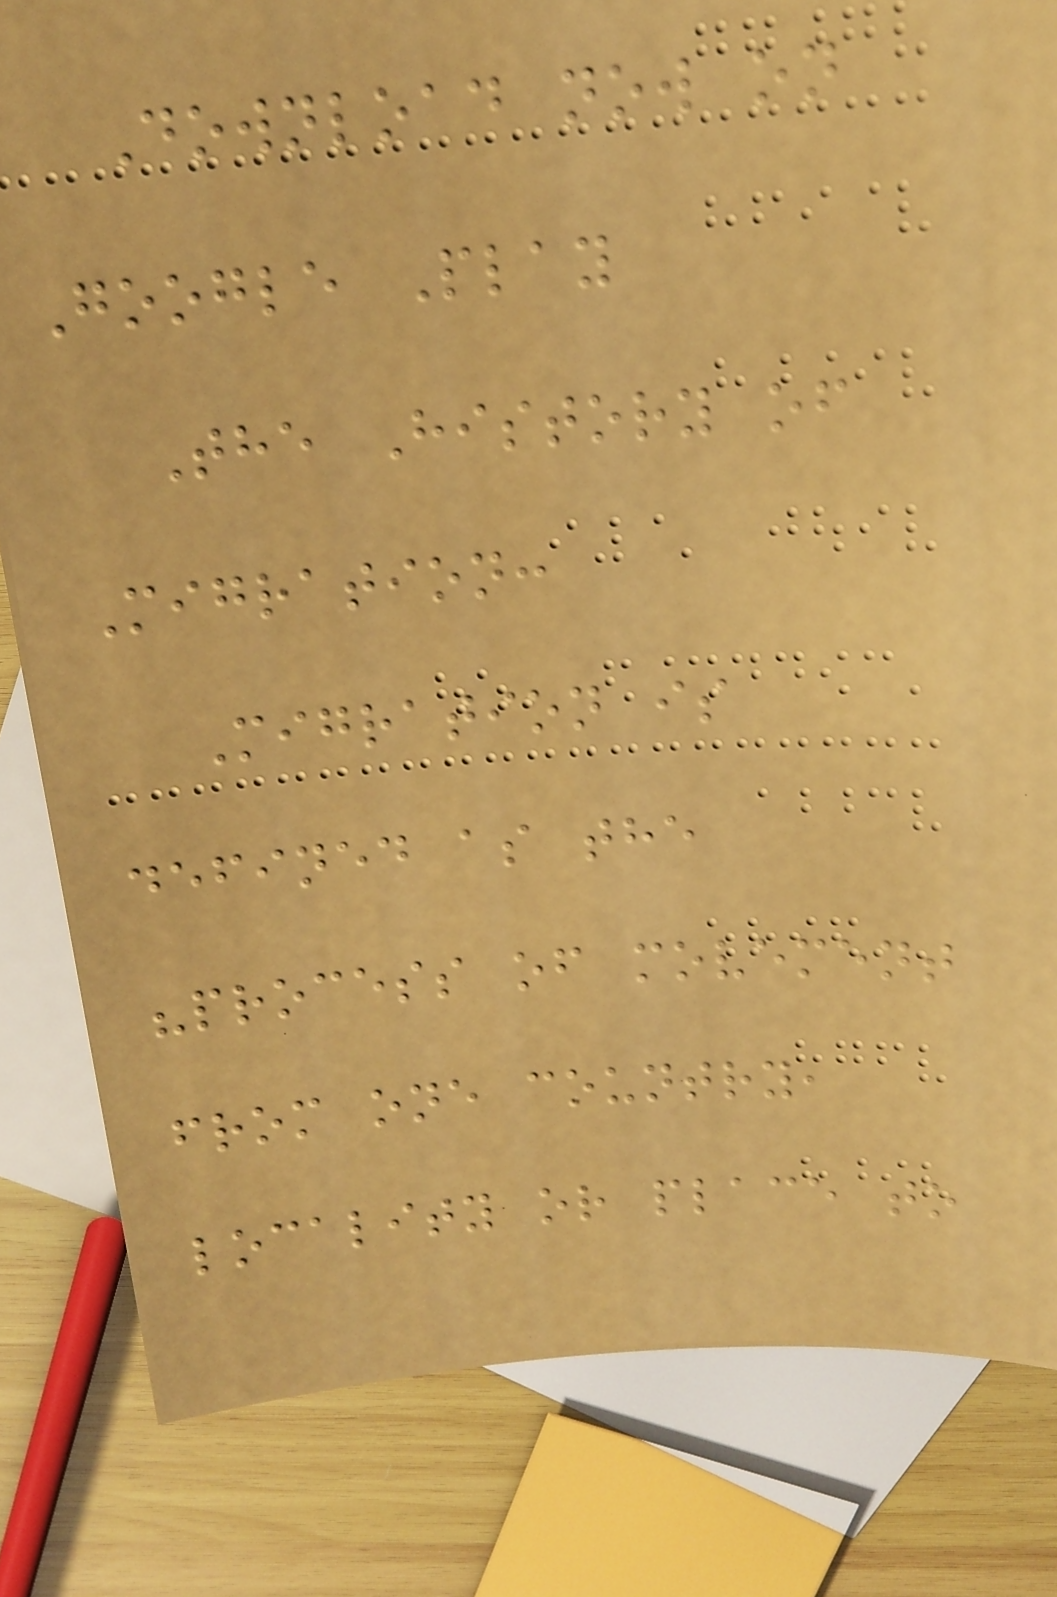Download now on
Google Play
The History of
Migration:
Migration is
defined as the
"process of movement
from one country,
locality or place to
